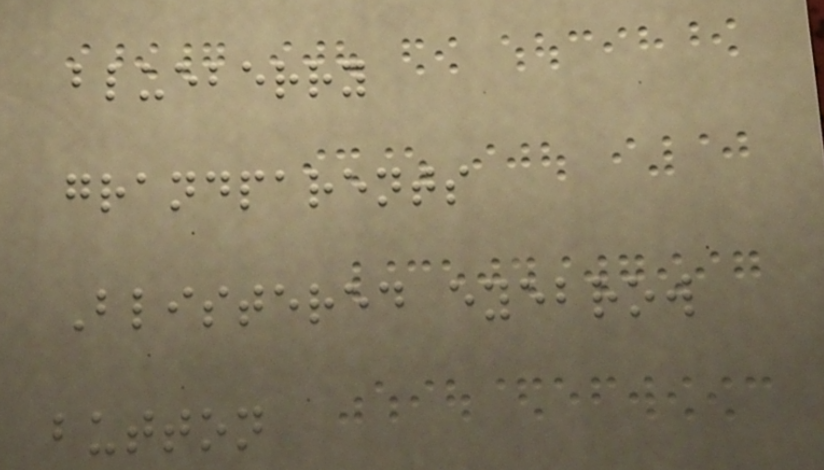blueberry
grandparents
Blistered eyebrow
button
